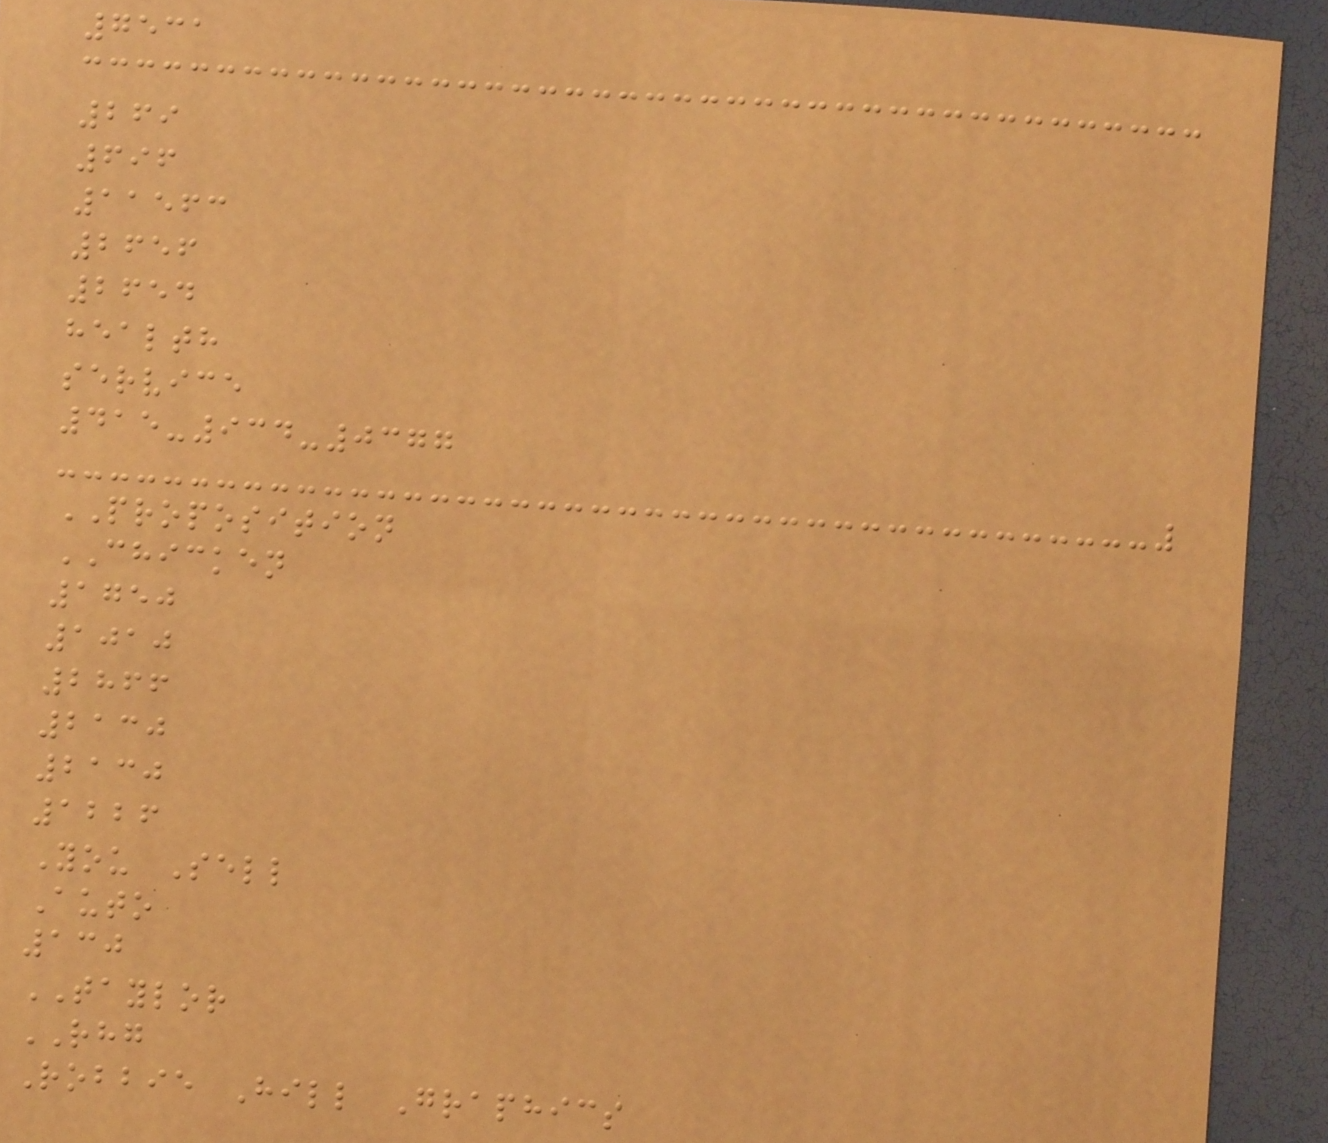7531
269
696
11563
2656
2654
health
service
415-934-0377
PROPOSITION
CHICKEN
1750
1010
2866
2130
2130
1226
You Sell
Auto
130
TAYLOR
RHG
Robbie Hill Graphics
